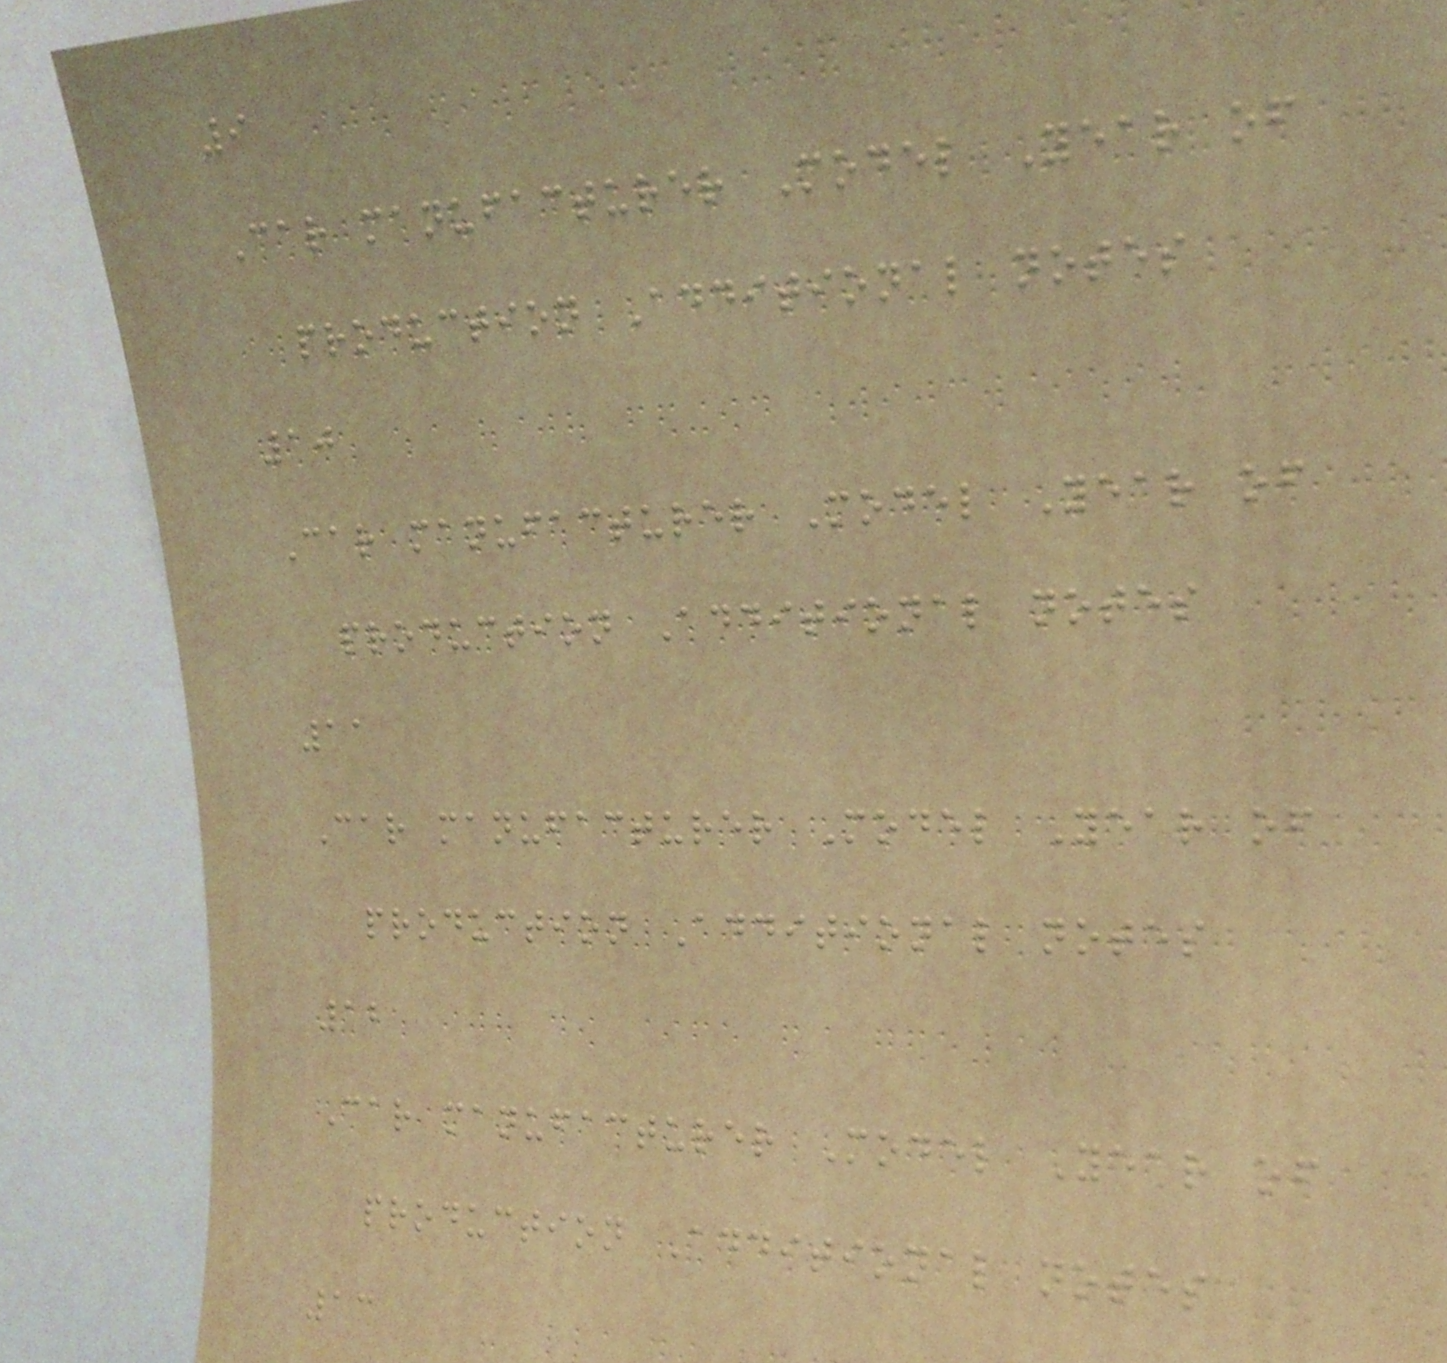9
Car manufacturer Model Year of
production Additional notes
10
Car manufacturer Model Year of
production Additional notes
11
Car manufacturer Model Year of
production Additional notes
12
Car manufacturer Model Year of
production Additional notes
13
